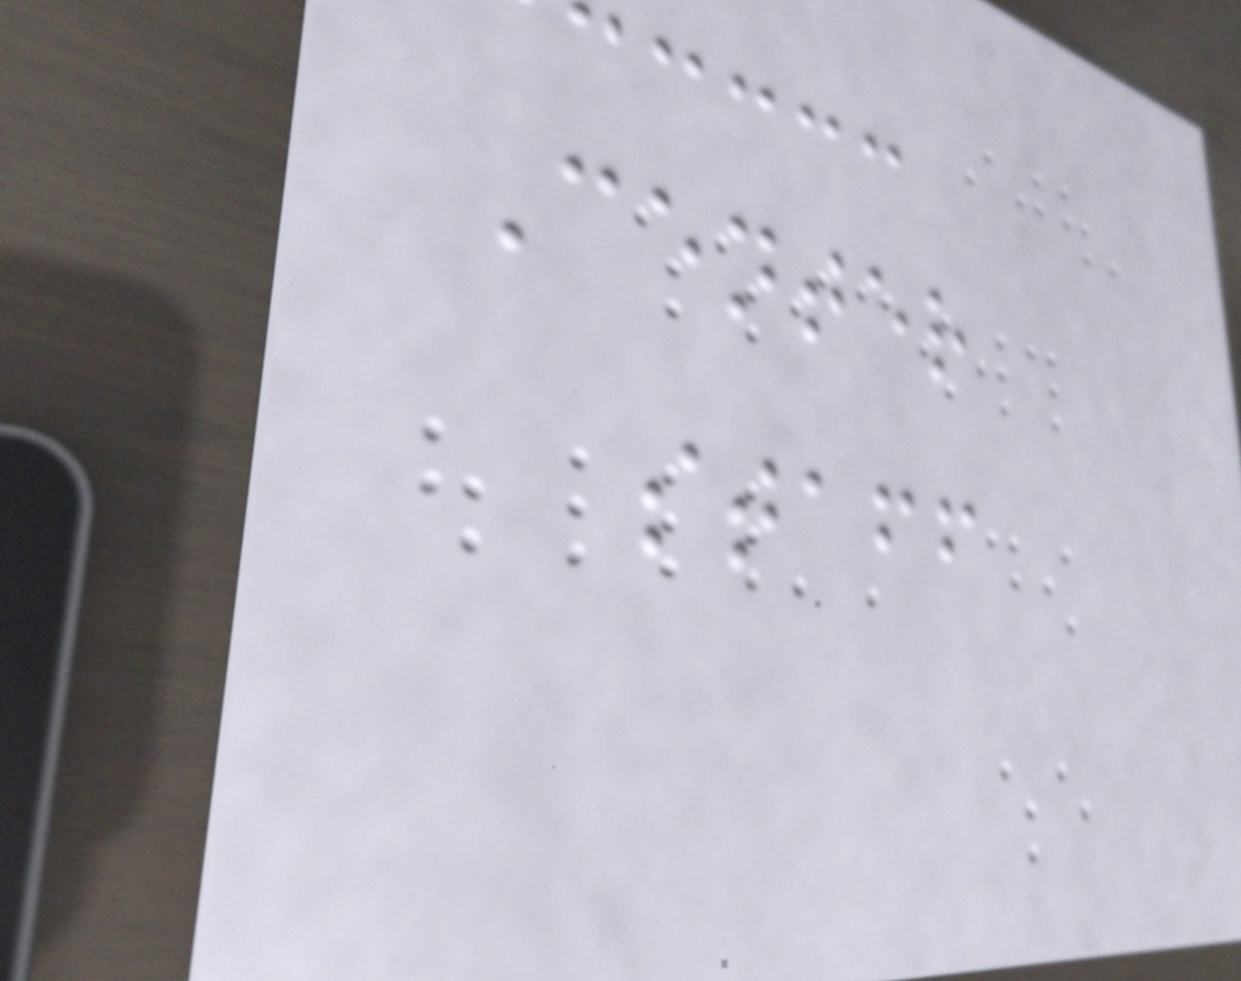Center
staff
